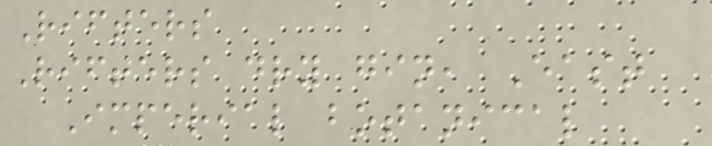Rifters
Rifters dry gin, East
Imperial botanical
